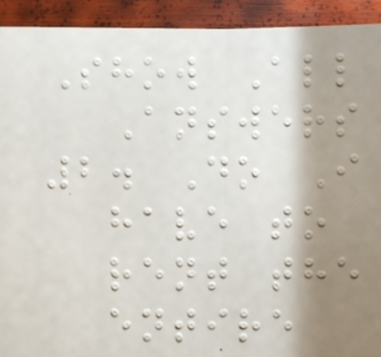Show All
Answers
2. Do I
have to
rent the
entire
